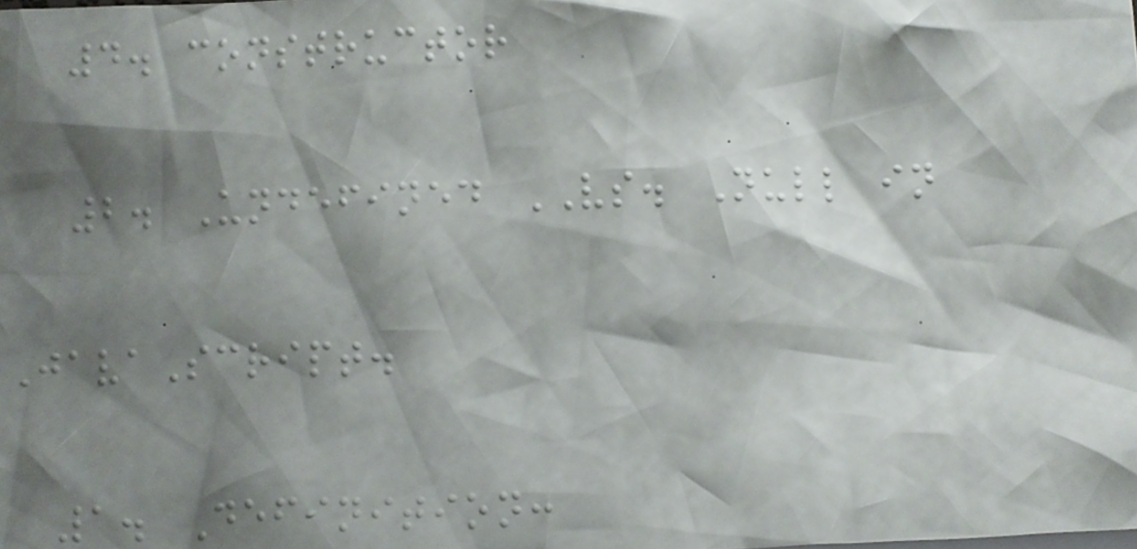4. constructor
2. Undefined VS. Null in
JavaScript.
1. Definition:
